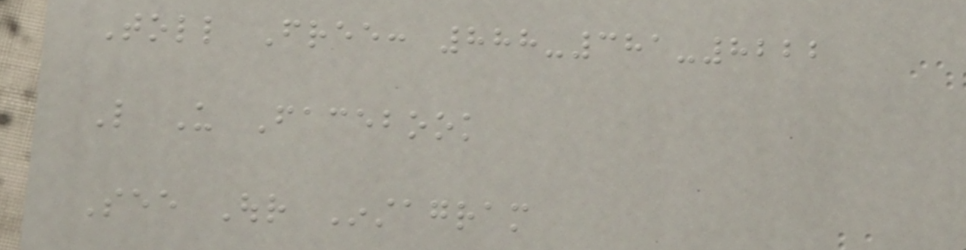Toll Free: 888-381-8222
Like Us Facebook
See Our Instagram
